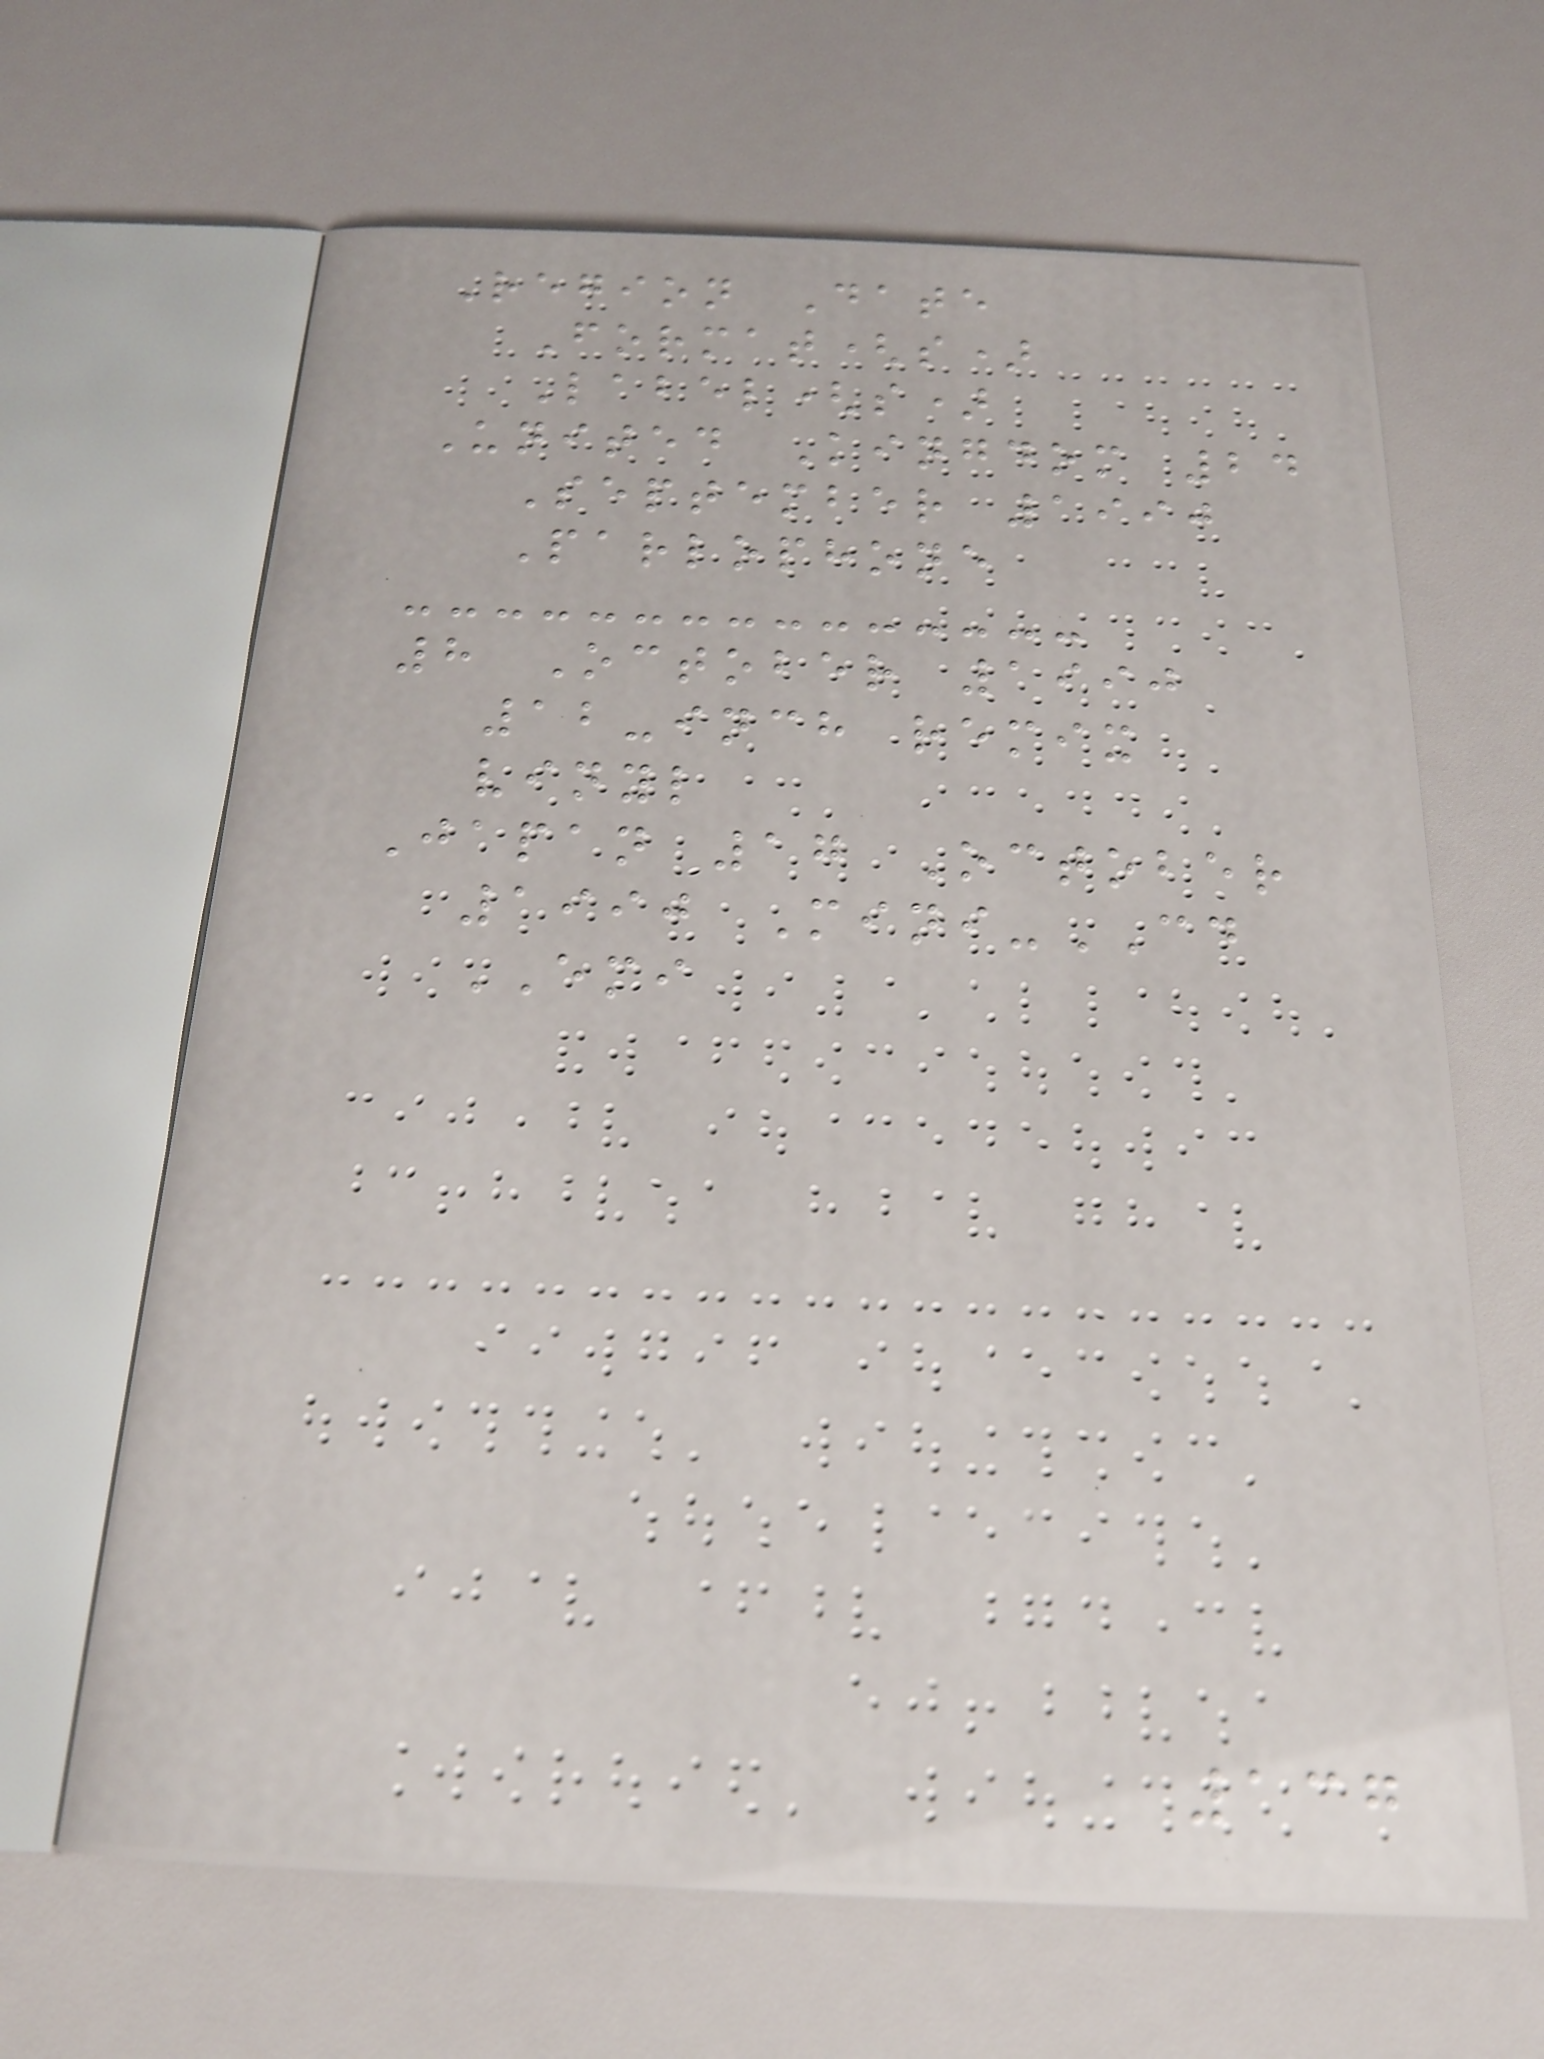Region Date
Format(s)
Label(s)
United Kingdom 24
September 1990
Parlophone
8 October 1990
12-inch remix
vinyl
Japan 17 October
1990 Mini-CD
EMI
137
